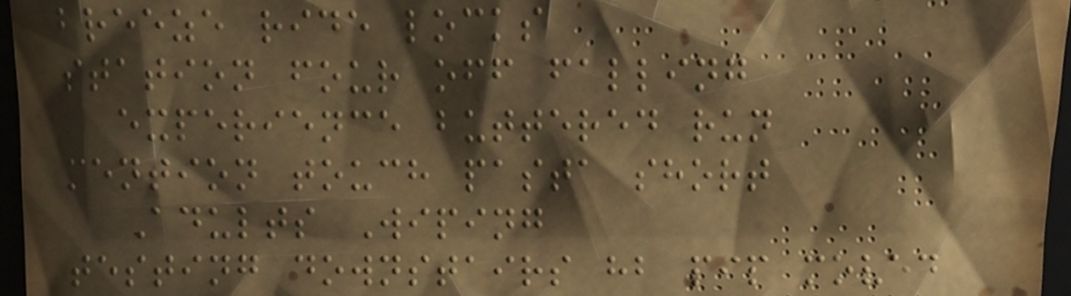breeze ride locks
station four off falling
experience buttered run
mention touch pasta short
Adults Wiping
testing downstairs hb pip moved
